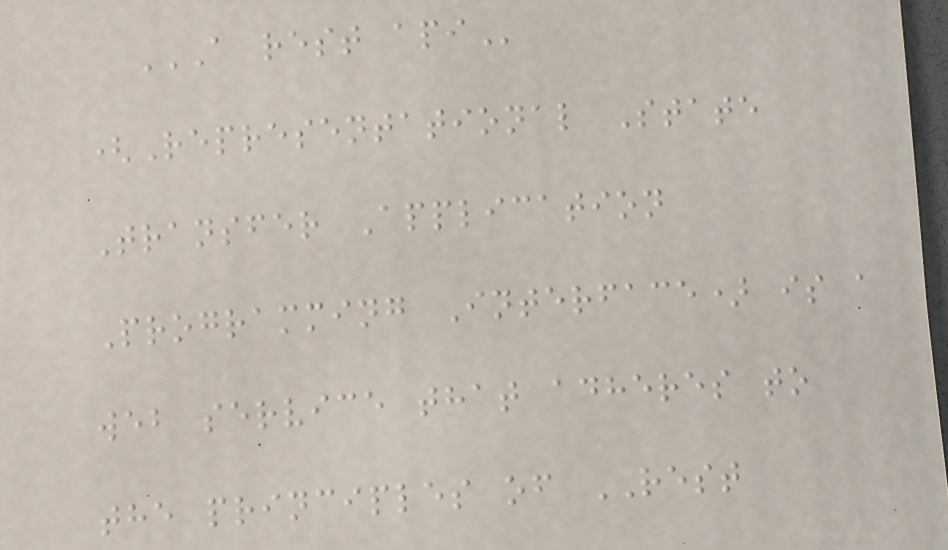A REST API
(Representational State
Transfer Application
Programming Interface) is a
web service that adheres to
the principles of REST
